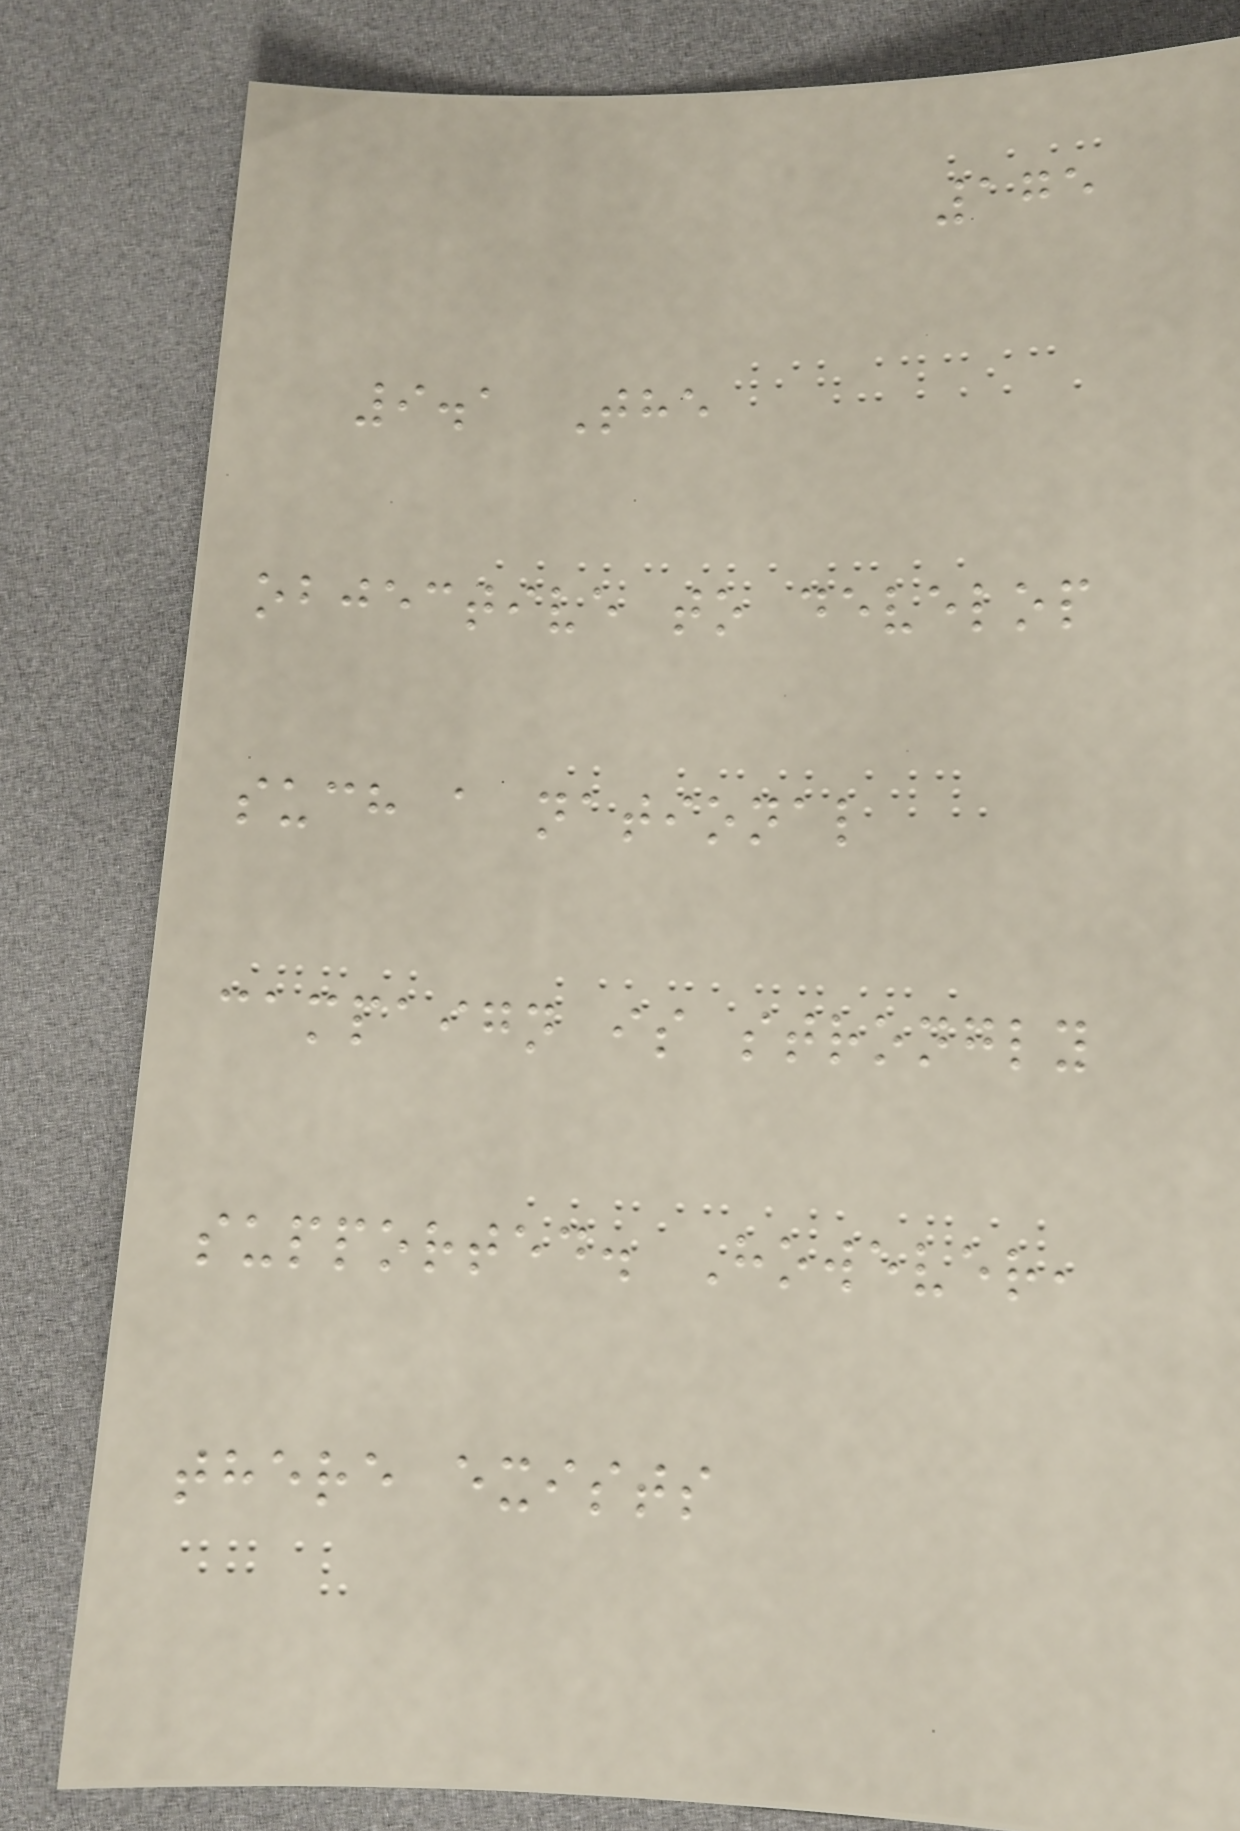175
9.1 The
objective to develop
such a national
campaign is strongly
supported. However,
there exists
